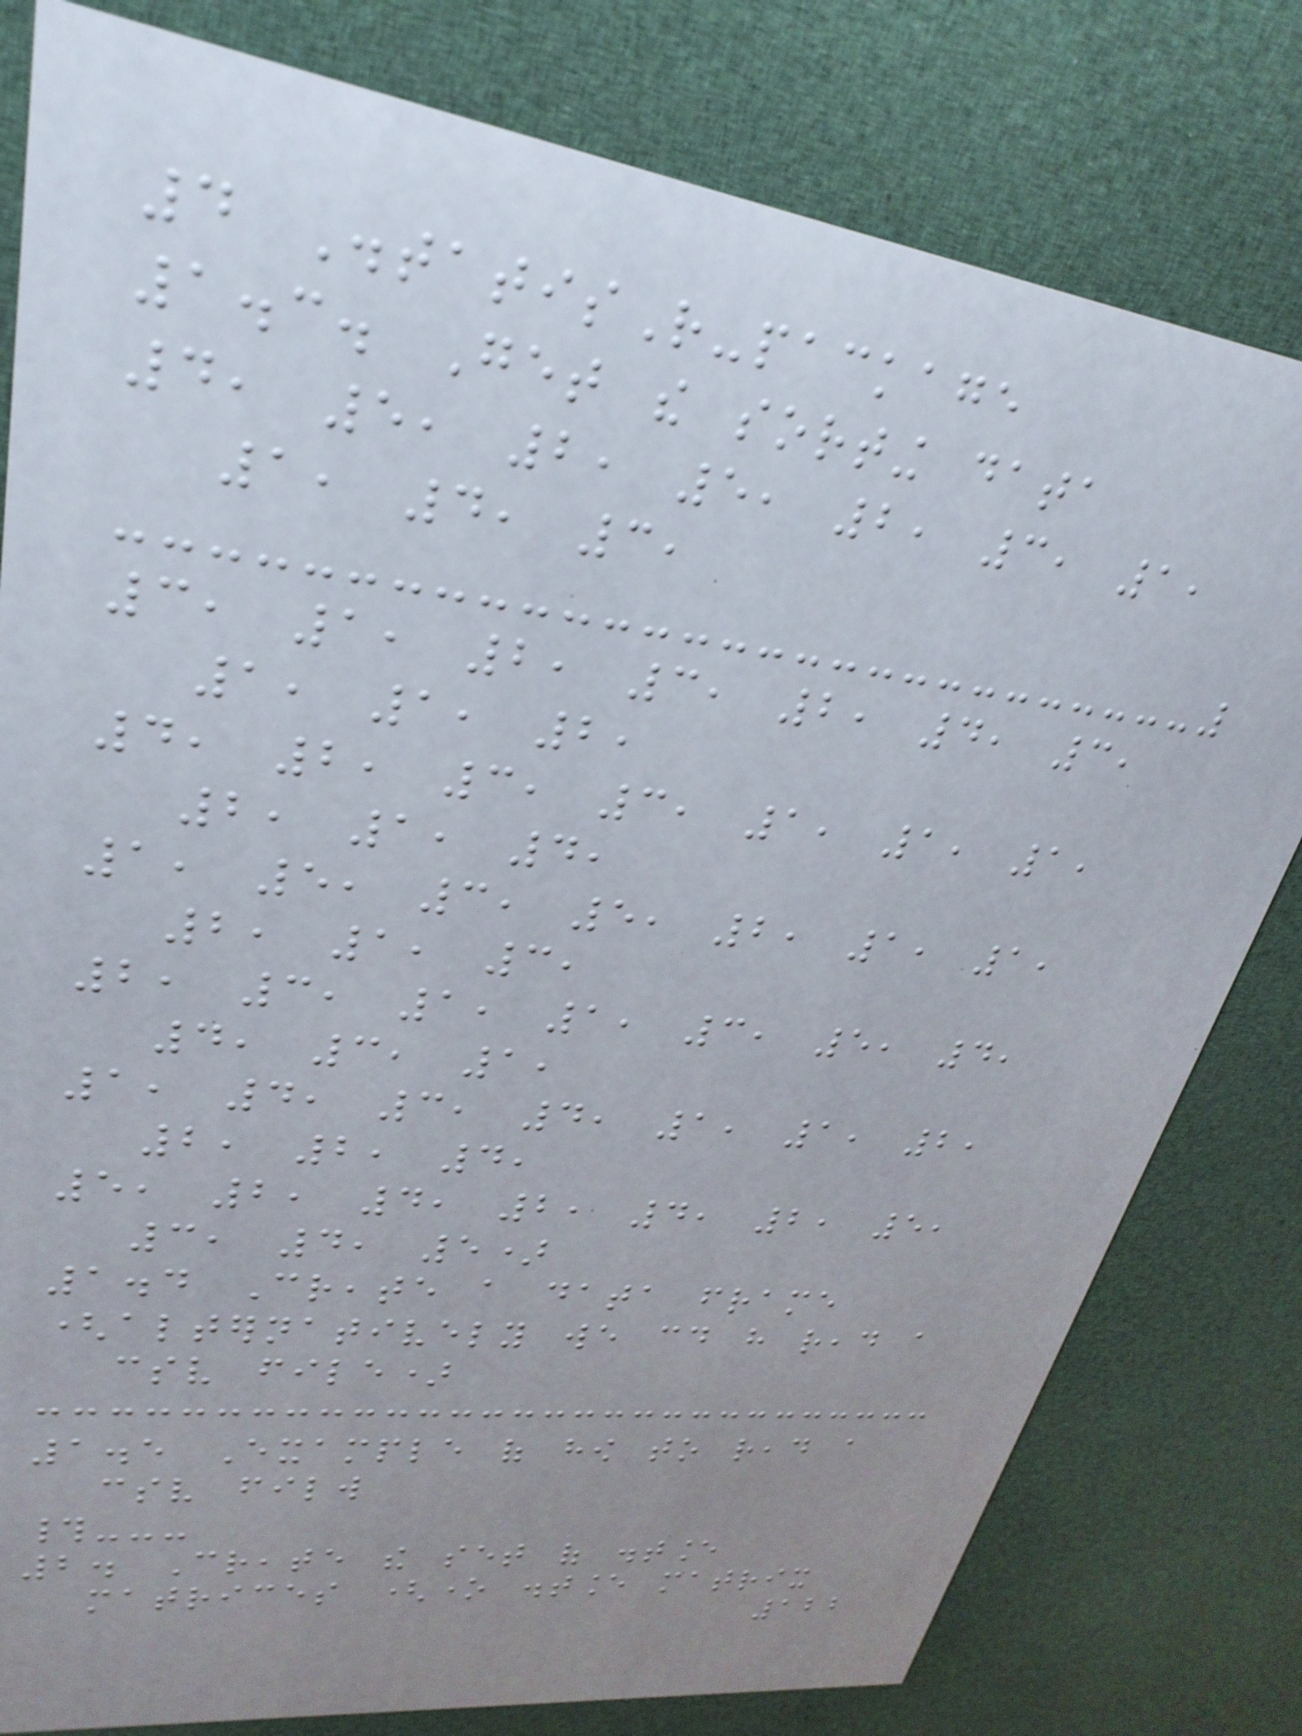4 DistatisR-package
1.3. Get the sorting data
4, 5, 2, 5, 2, 3, 1,
1, 4, 3,
3, 1, 2, 3, 2, 4, 3,
1, 1, 2,
4, 2, 3, 3, 1, 1, 1,
2, 1, 4,
1, 5, 3, 5, 2, 1, 1,
2, 1, 3,
2, 3, 1, 1, 3, 5, 4,
4, 3, 1,
1, 4, 3, 4, 1, 1, 2,
2, 2, 4,
5, 2, 4, 2, 4, 2, 5,
3, 4, 5)
1.4 Create a data frame
(alternatively we could have read a
csv file)
1.5 Example of how to read a
csv filw
#---
2. Create the set of distance
matrices (one distance matrix
122
